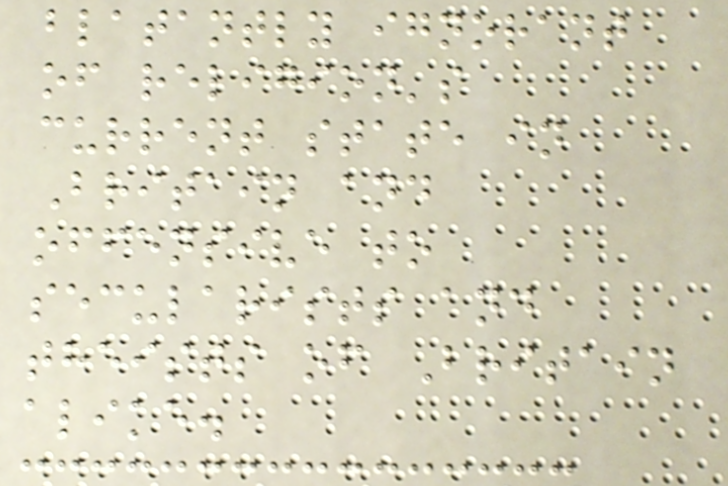blatantly ignorant
of religion's
current state in
Britain and
offensive to
secularists and
theists of Britain
alike.
